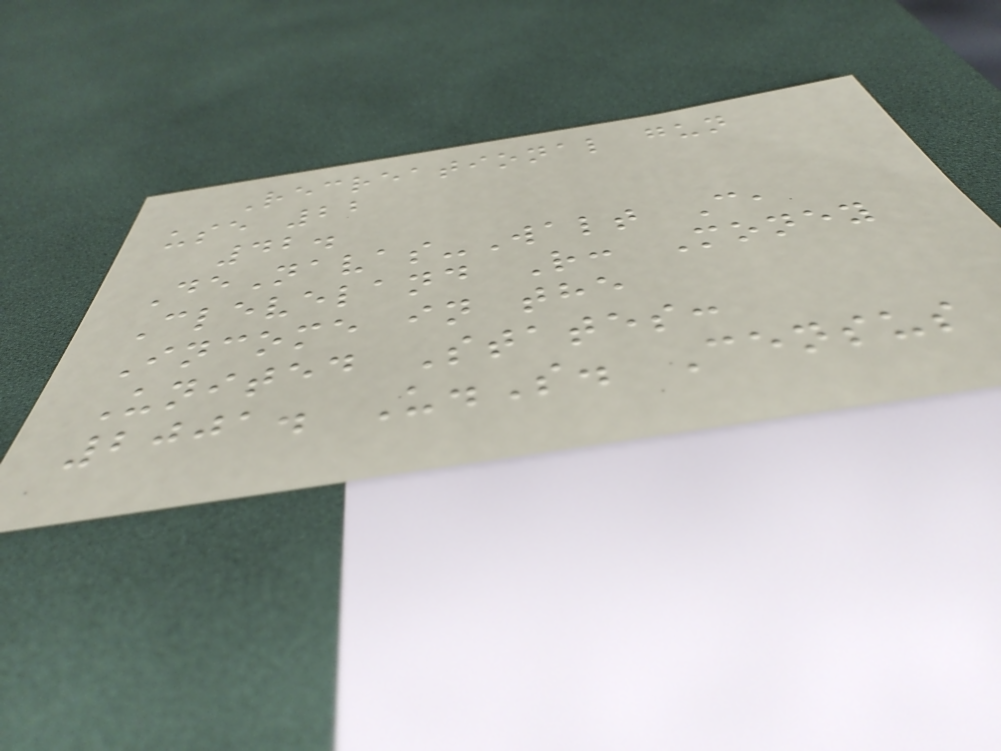Recreational gun
use 22
42.
DeNavas-Walt C,
Cleveland R: Money
Income in the
United States:
2001. U.S. Census
